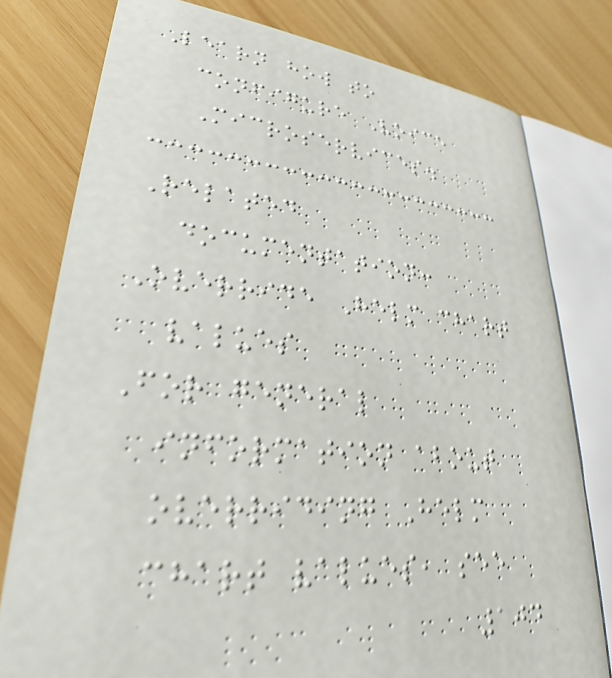Learn how to
configure Voice
Microservices.
Related
documentation:
Override Helm chart
values
For general
information about
overriding Helm
chart values, see
104
